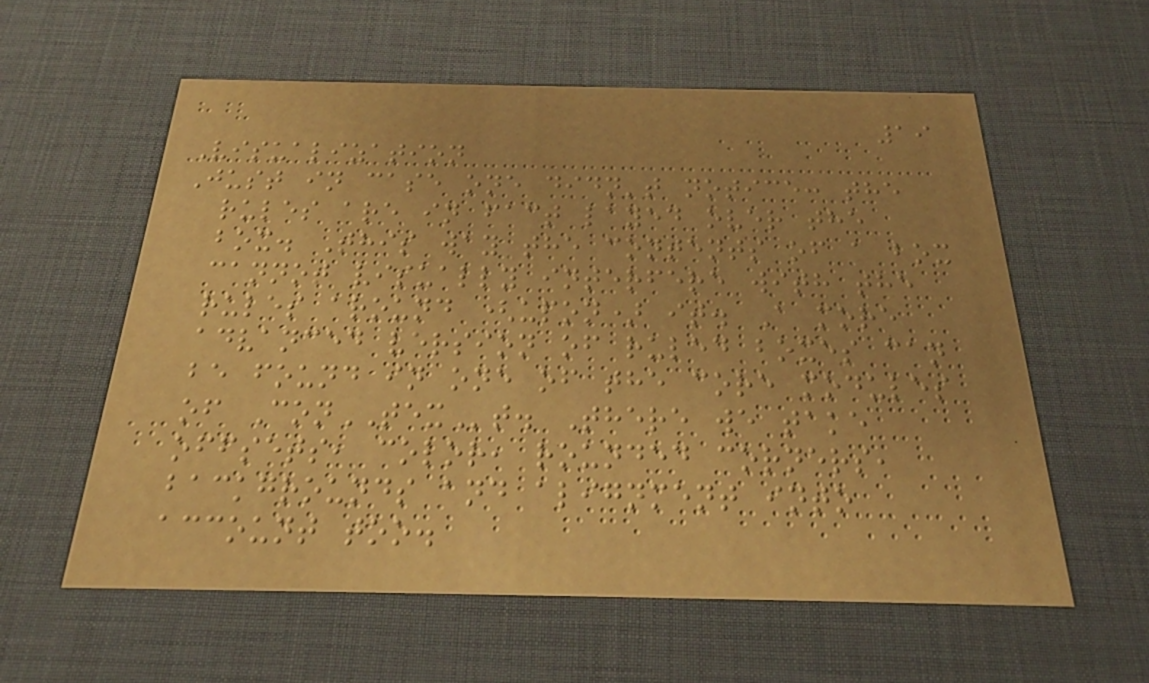19
Visualization
Just in case one didn't notice: the
rules are in fact layed over the
box. This way the contents of a box
cannot visually interfere with the
rules around (upon) it. A more
advanced version of ruled boxes can
be found in one of the core modules
of ConTEXt. There we take
offsets, color, rounded corners,
backgrounds and alignment into
account too.
